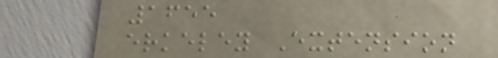1655
erkeley Extension
